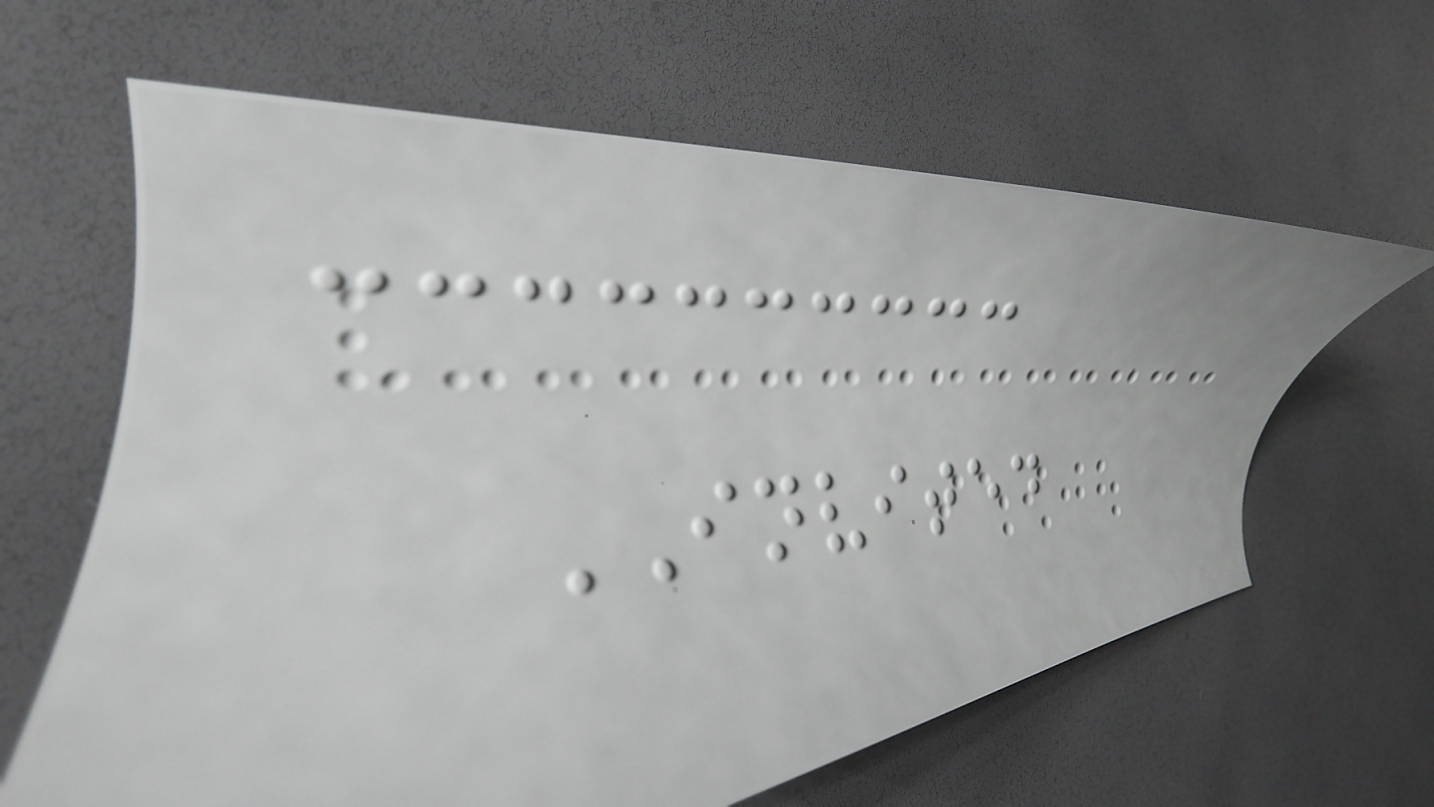INVITED
